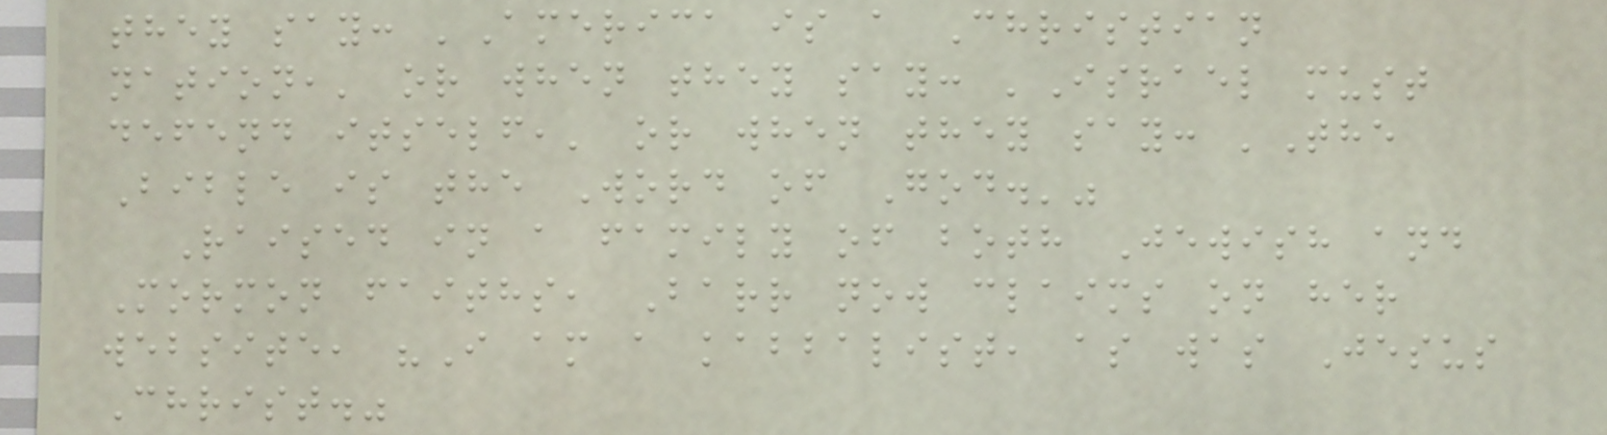they say: 'America is a Christian
nation,' or when they say: 'Israel must
defend itself,' or when they say: 'The
Bible is the Word of God.'"
Raised in a family of both Jewish and
Mormon faiths, Barr now claims on her
website, "I am a kabbalist, as was Jesus
Christ."
